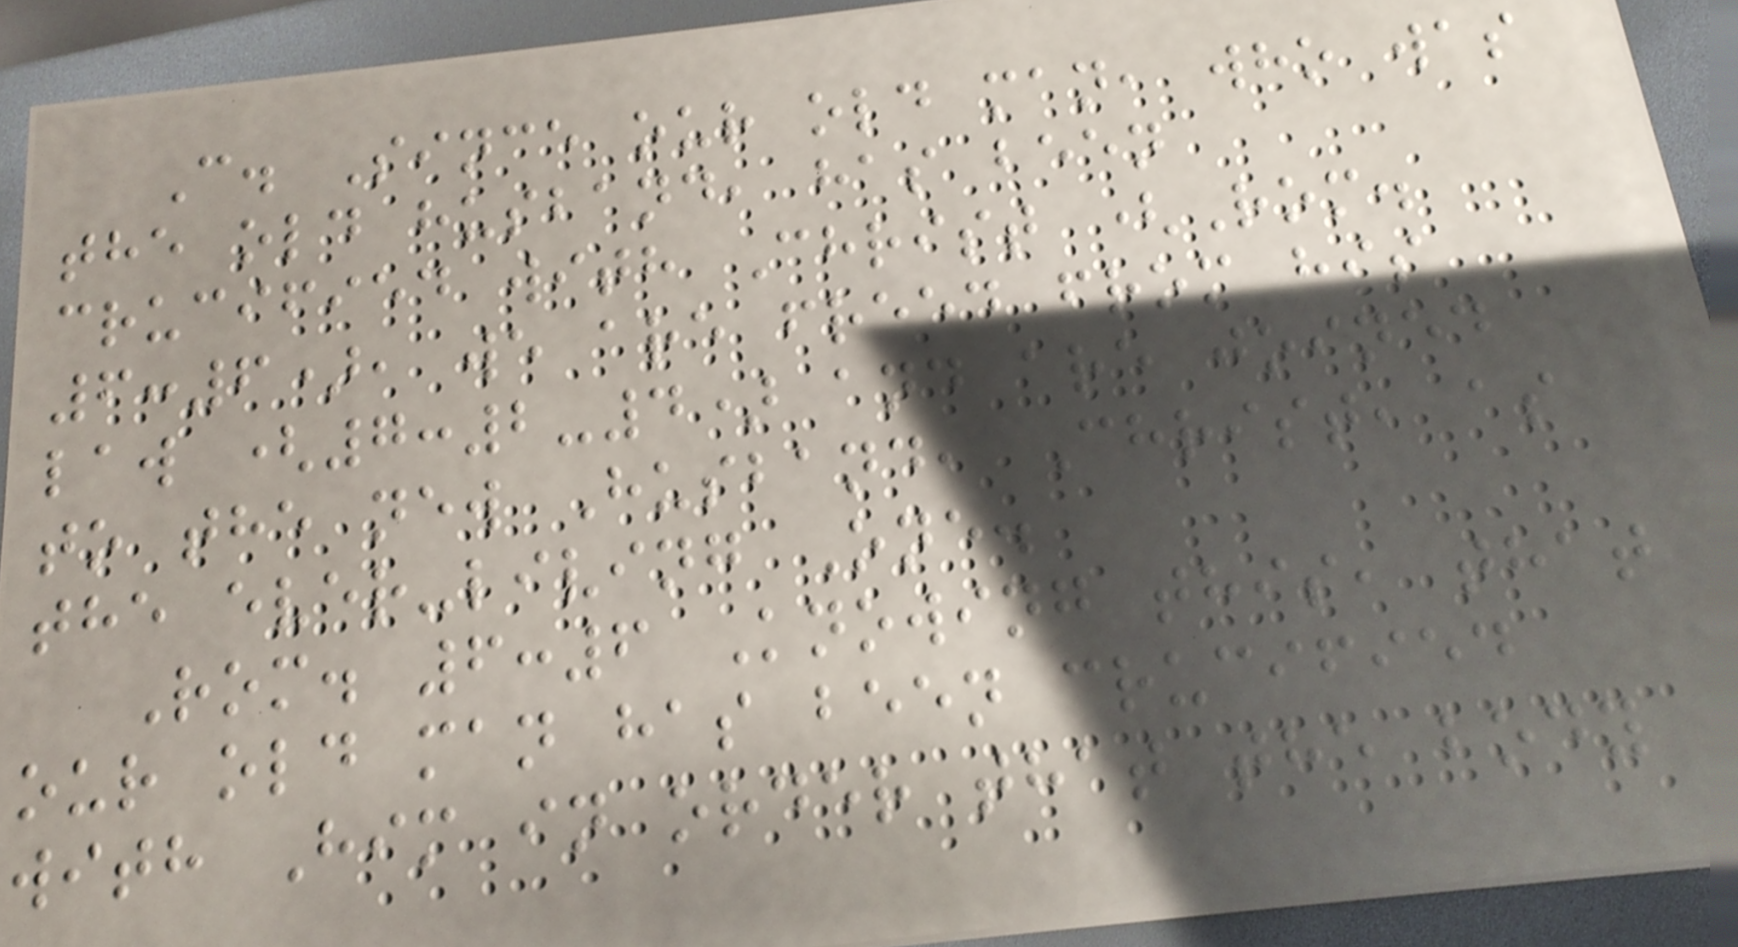C. Since our old man, who was
the old husband, has been
crucified with Christ (Rom.
6:6), we are freed from his
law (7:2-4) and are joined
to the new Husband, Christ, as
the ever-living One.
Rom. 6:6 Knowing this, that
our old man has been crucified
with Him in order that the body
